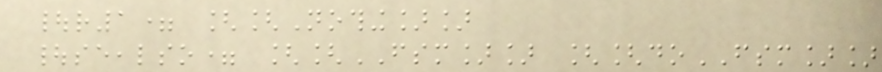|r1= [[Nothing]]
|seealso= [[FSM]] [[doFSM]]
